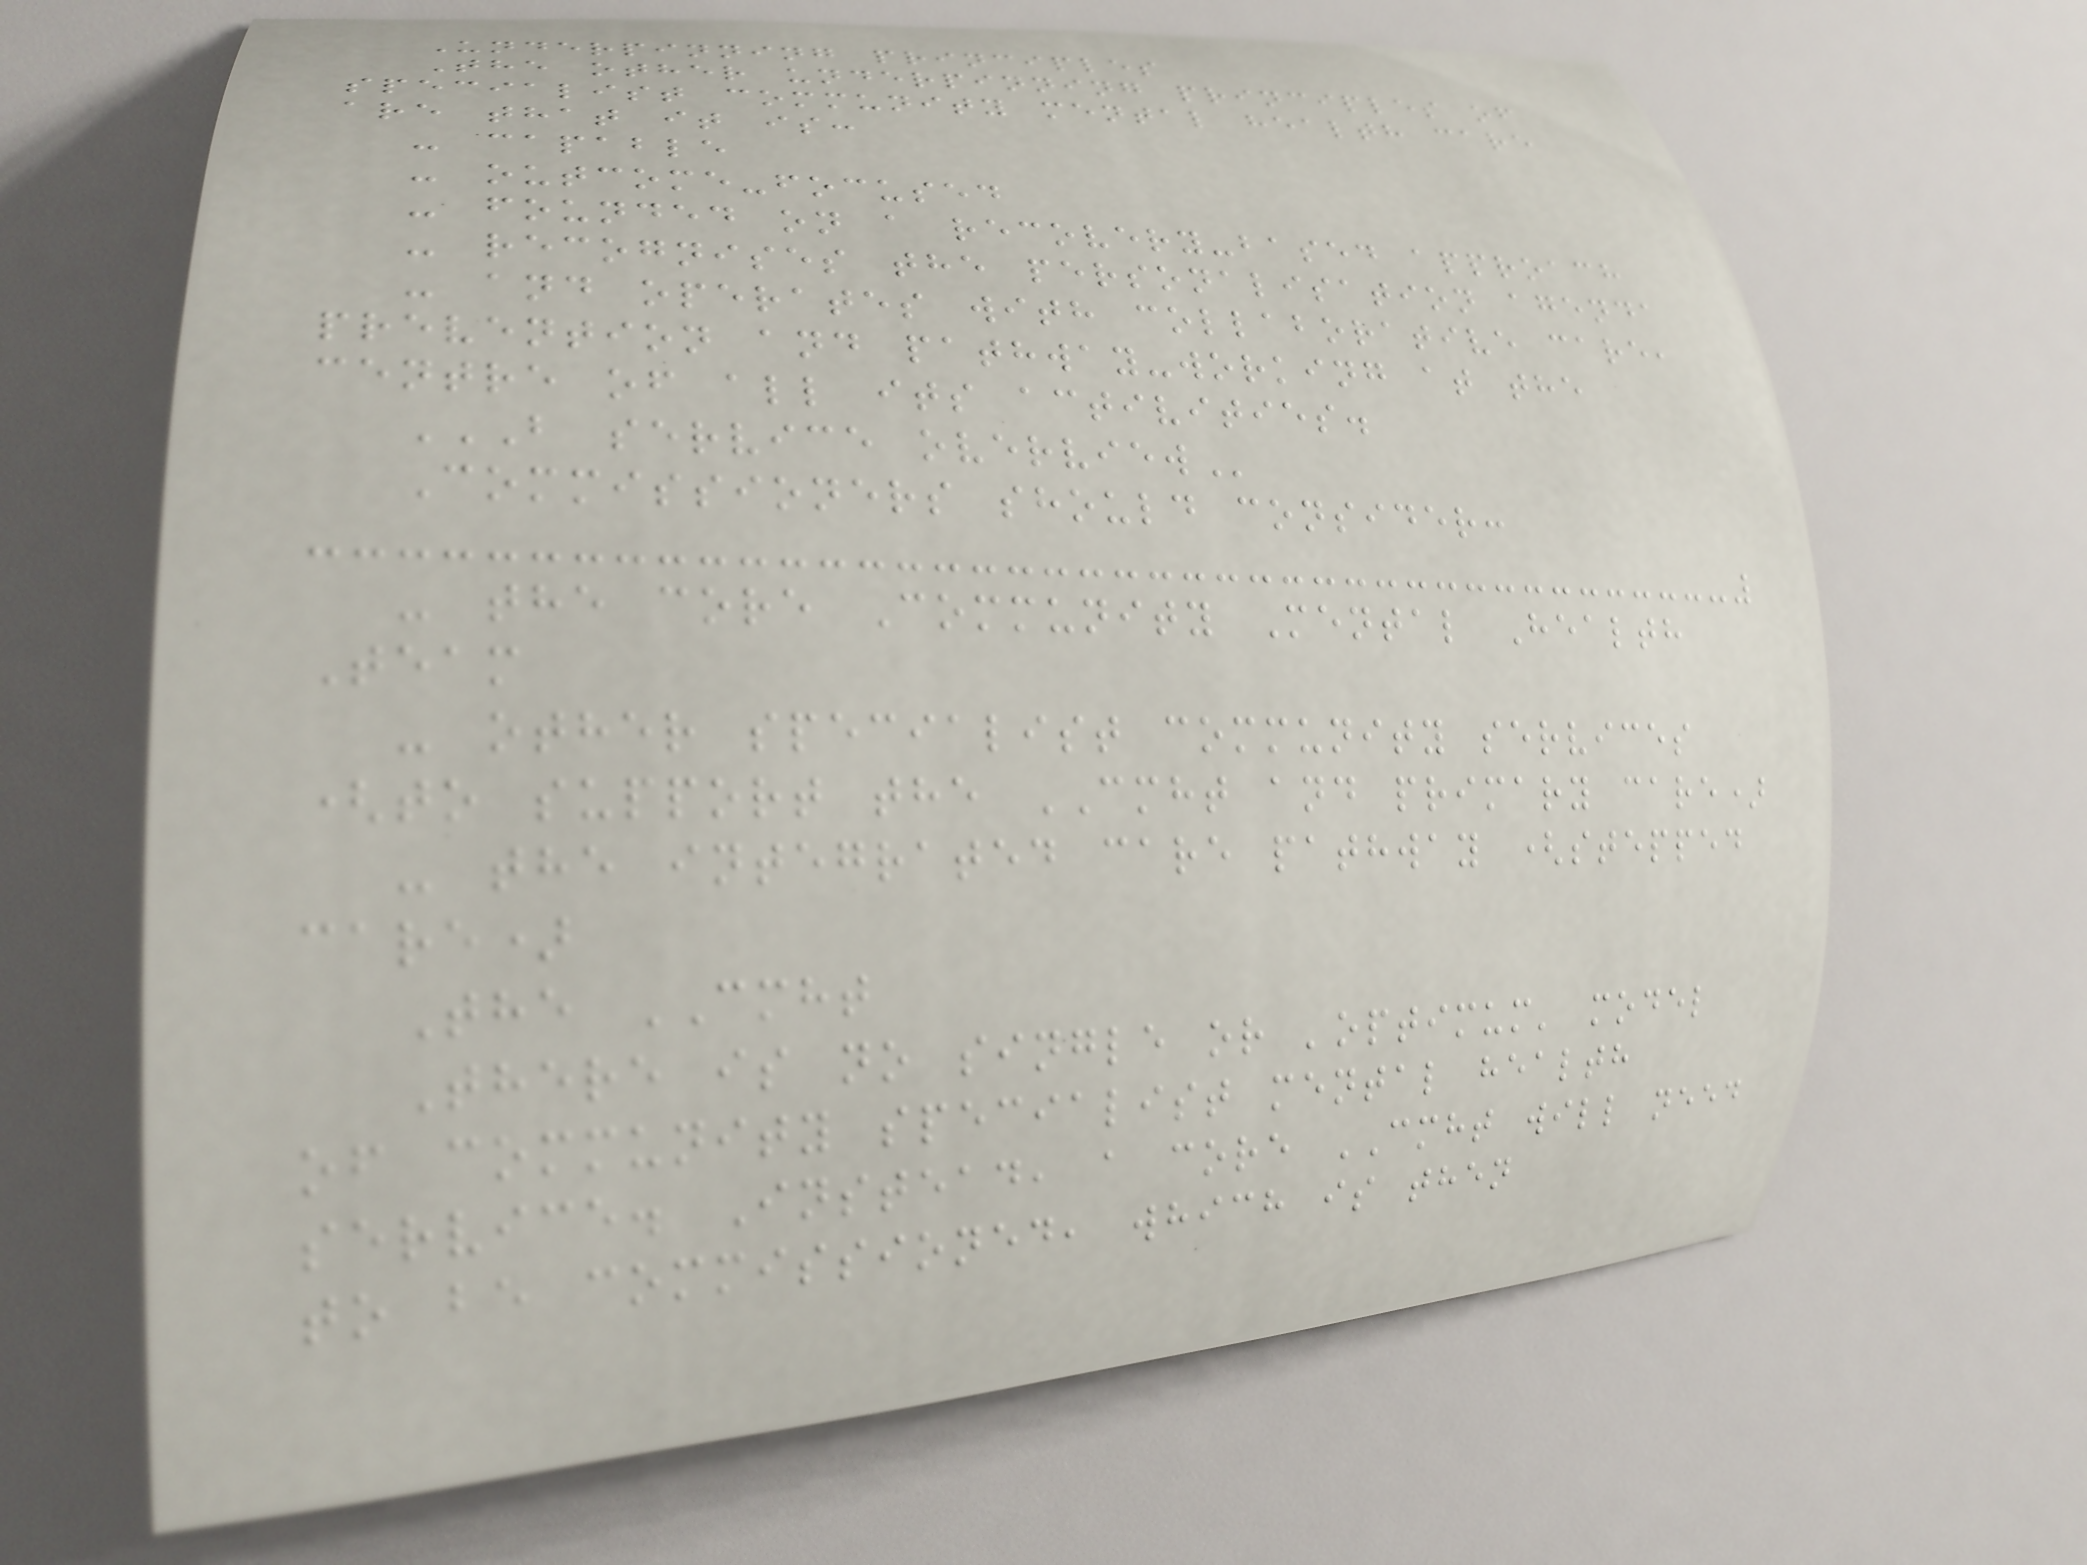Underpinning principles
The other underpinning principles of
specialist community mental health care
are that it is:
- capable
- outcome-focused
- founded on a recovery-based approach
- recognises the personalisation agenda
- and operates with collaborative care,
prevention and pathway-working at the
centre of all its activities.
B SERVICE OVERVIEW
Commissioners should consider:
- the core Community Mental Health
Team
- other specialist community services
(to support the CMHT and primary care)
- the integrated care pathway (stepped
care)
The CMHT
There is no single or 'optimum' model
of community specialist mental health
service. Instead, a core CMHT will need
to be commissioned, which is then
